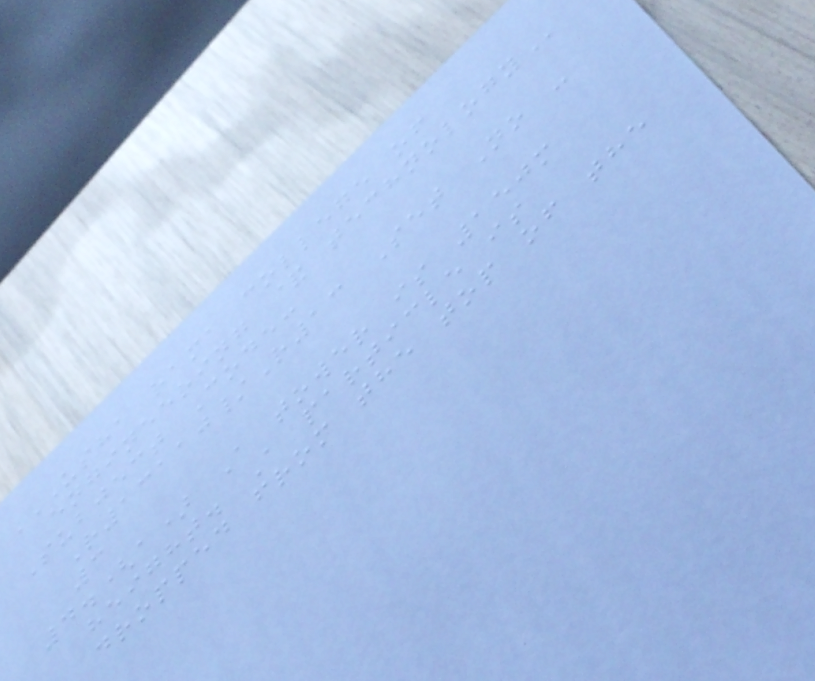USHA RAMA COLLEGE OF
ENGINEERING & TECHNOLOGY
Subject Code:
R13110/R13 Set No -
3
4.(a) A tower is 150m
height. A particle is
dropped from the top of the
